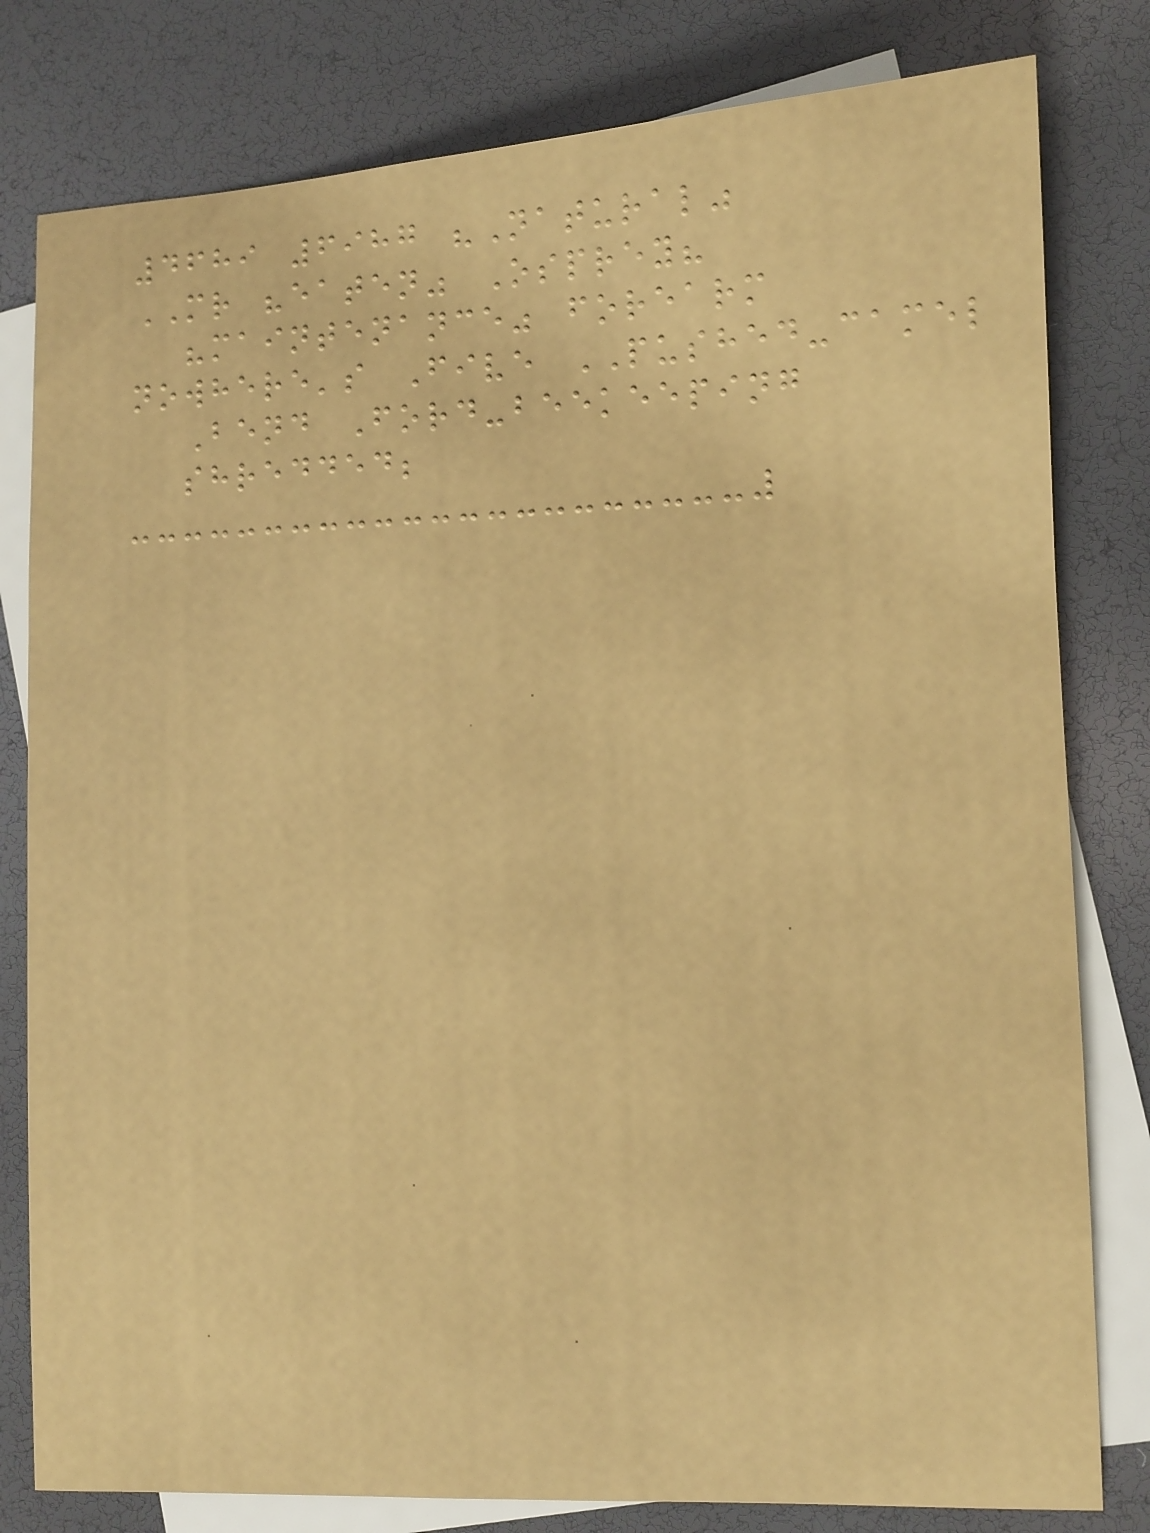4689 6987 "Natural"
MR "eaten" Osprey?
"maintenance" forearm
nowhere's Five PUSHED-camel
Bend Ford-beekeeping
shredded;
